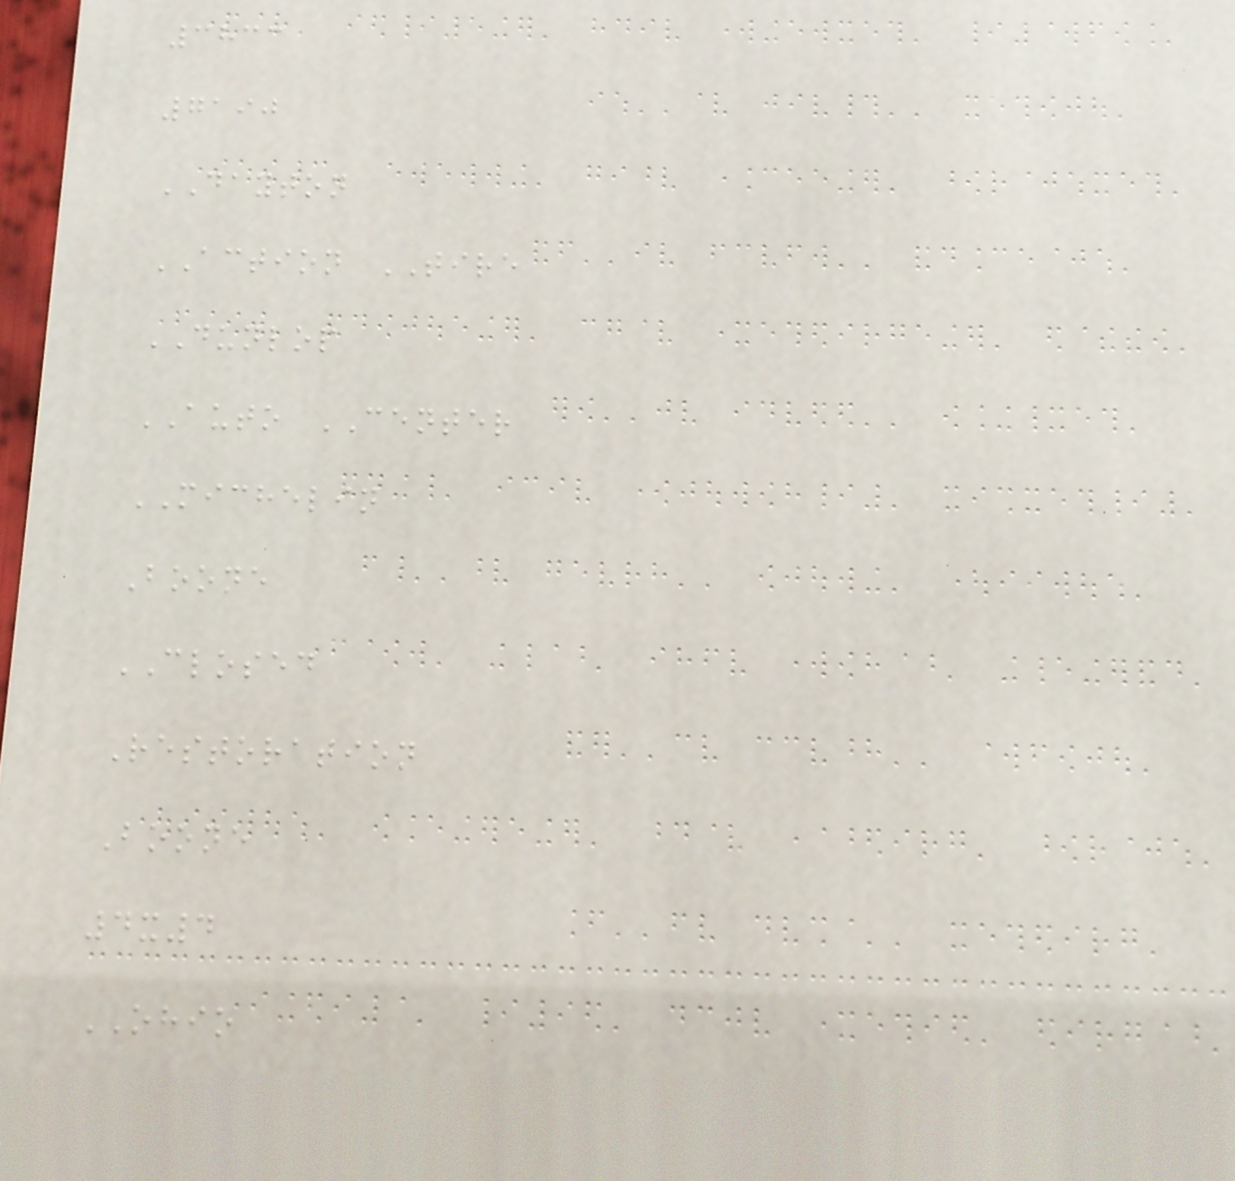3833
7190
DAYTON
ACTION TIRE
DUNLOP
AUTO CENTER
MICHELIN
Boone
CLOSED
Restoration
Boone
4x4
OHIO
